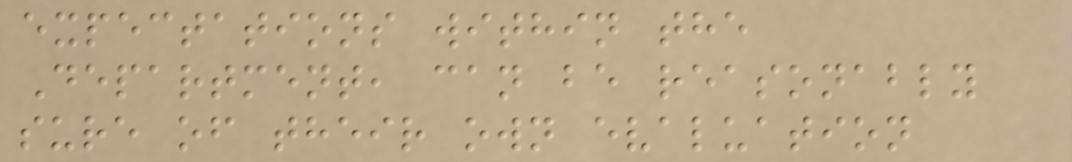expectations within the
Department, can be reasonably
sure of their own evaluation
